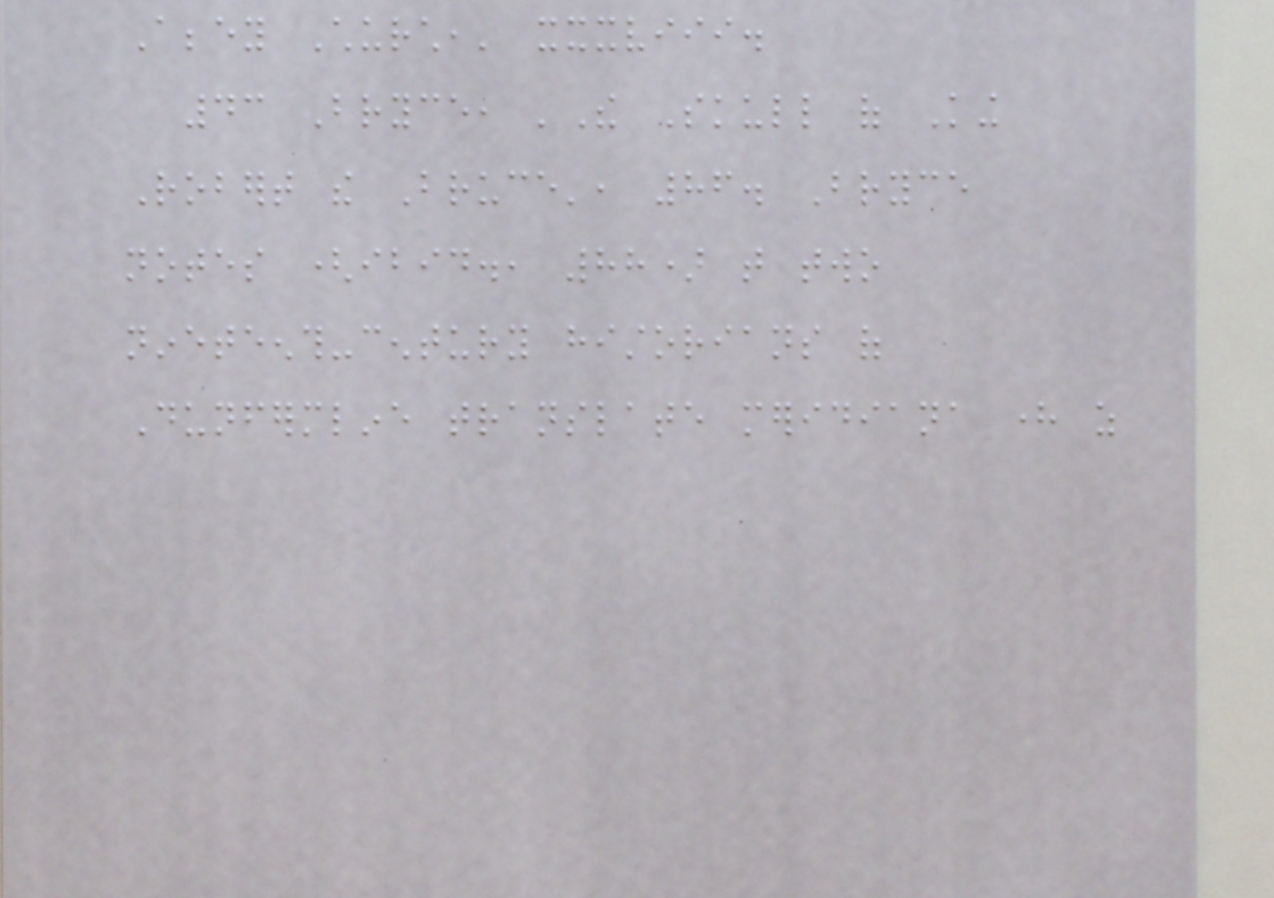Abbey Church,' xxxviii.
43 Bryce, 'The Skull of King
Robert the Bruce', 86. Bryce
notes (ibid., 88) that two
nineteenth-century historians of
Dunfermline translate meridiana here as
